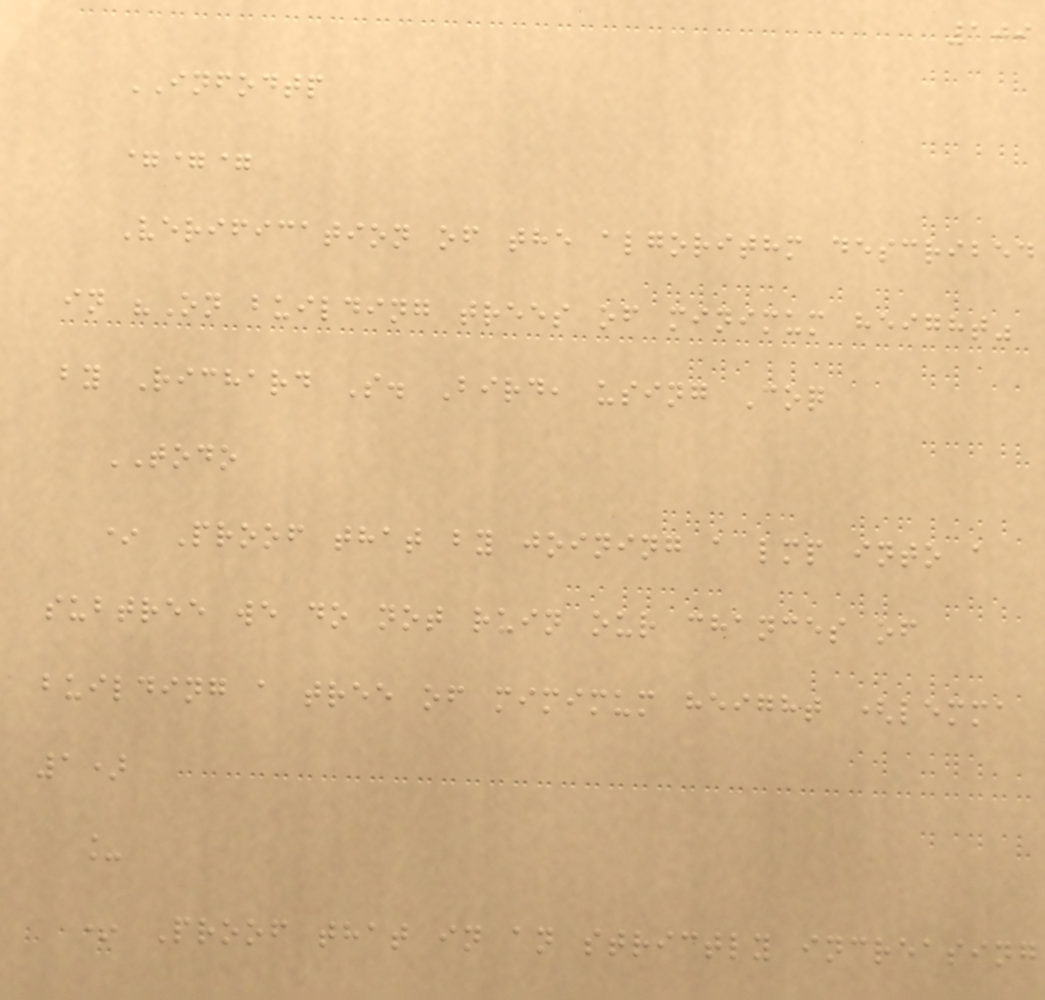109
INFODTP
===
Verification of the algorithm described
in "On building trees of minimum height"
by Richard S. Bird, using Coq
TODO
* Proof that by joining a lmp into a
subtree we do not ruin our chances of
building a tree of mimimum height (lemma
1)
_
* Proof that in an strictly increasing
